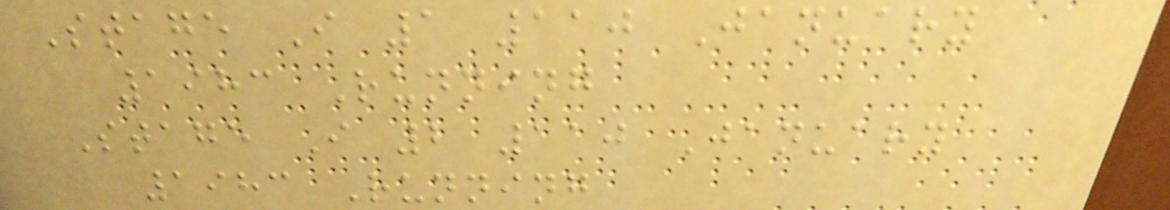Stage I 1 110 January
1983 Running
Stage I 2 110 January
1983 Running
